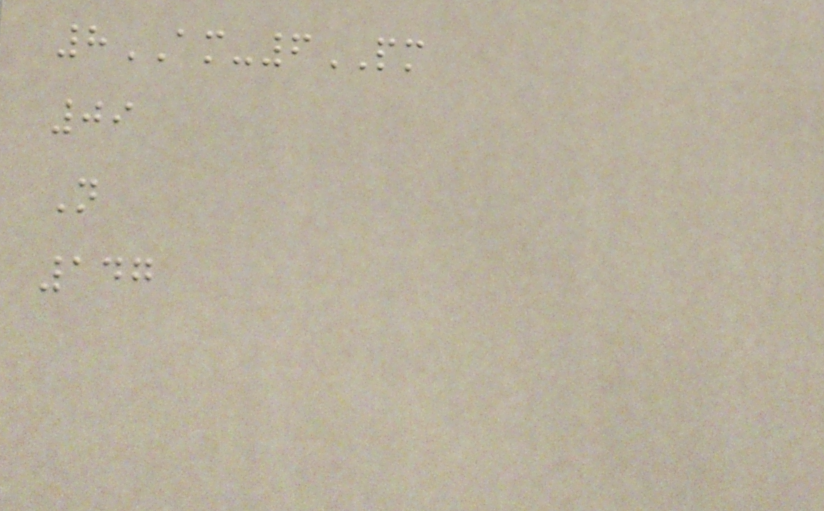8AM-6PM
09
N
147
